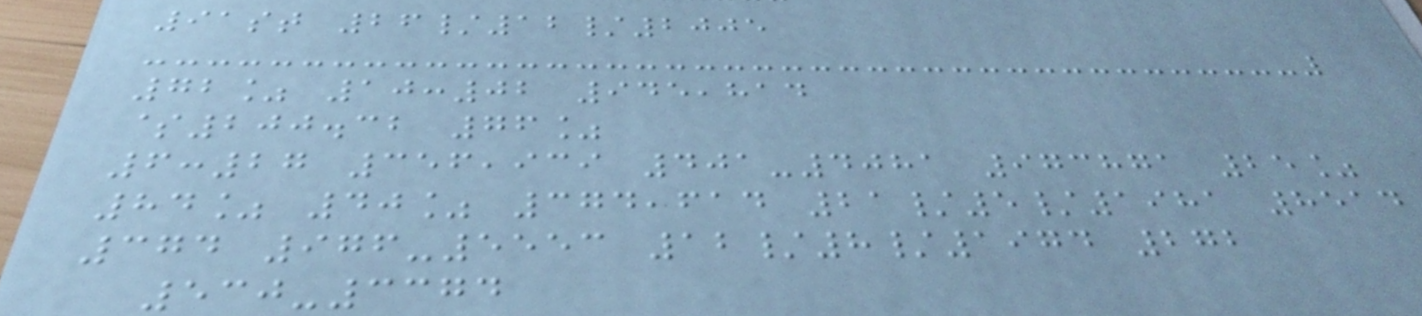91st 26/12/2005
72% 10:02 945,814
$200.32 76%
6:27 356,939 401-4081 973871 25%
84% 40% 374,614 21/5/1981 8514
374 976-5553 12/8/1974 272
530-3374
